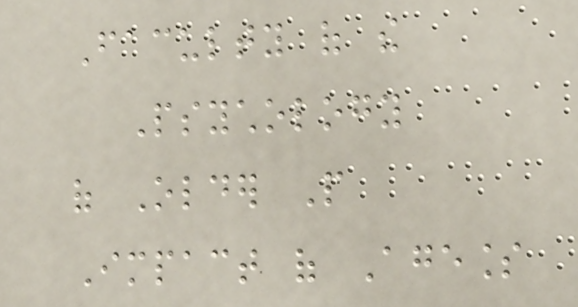Faculty of the
Psychology
of Older People
Impact of Ageless
